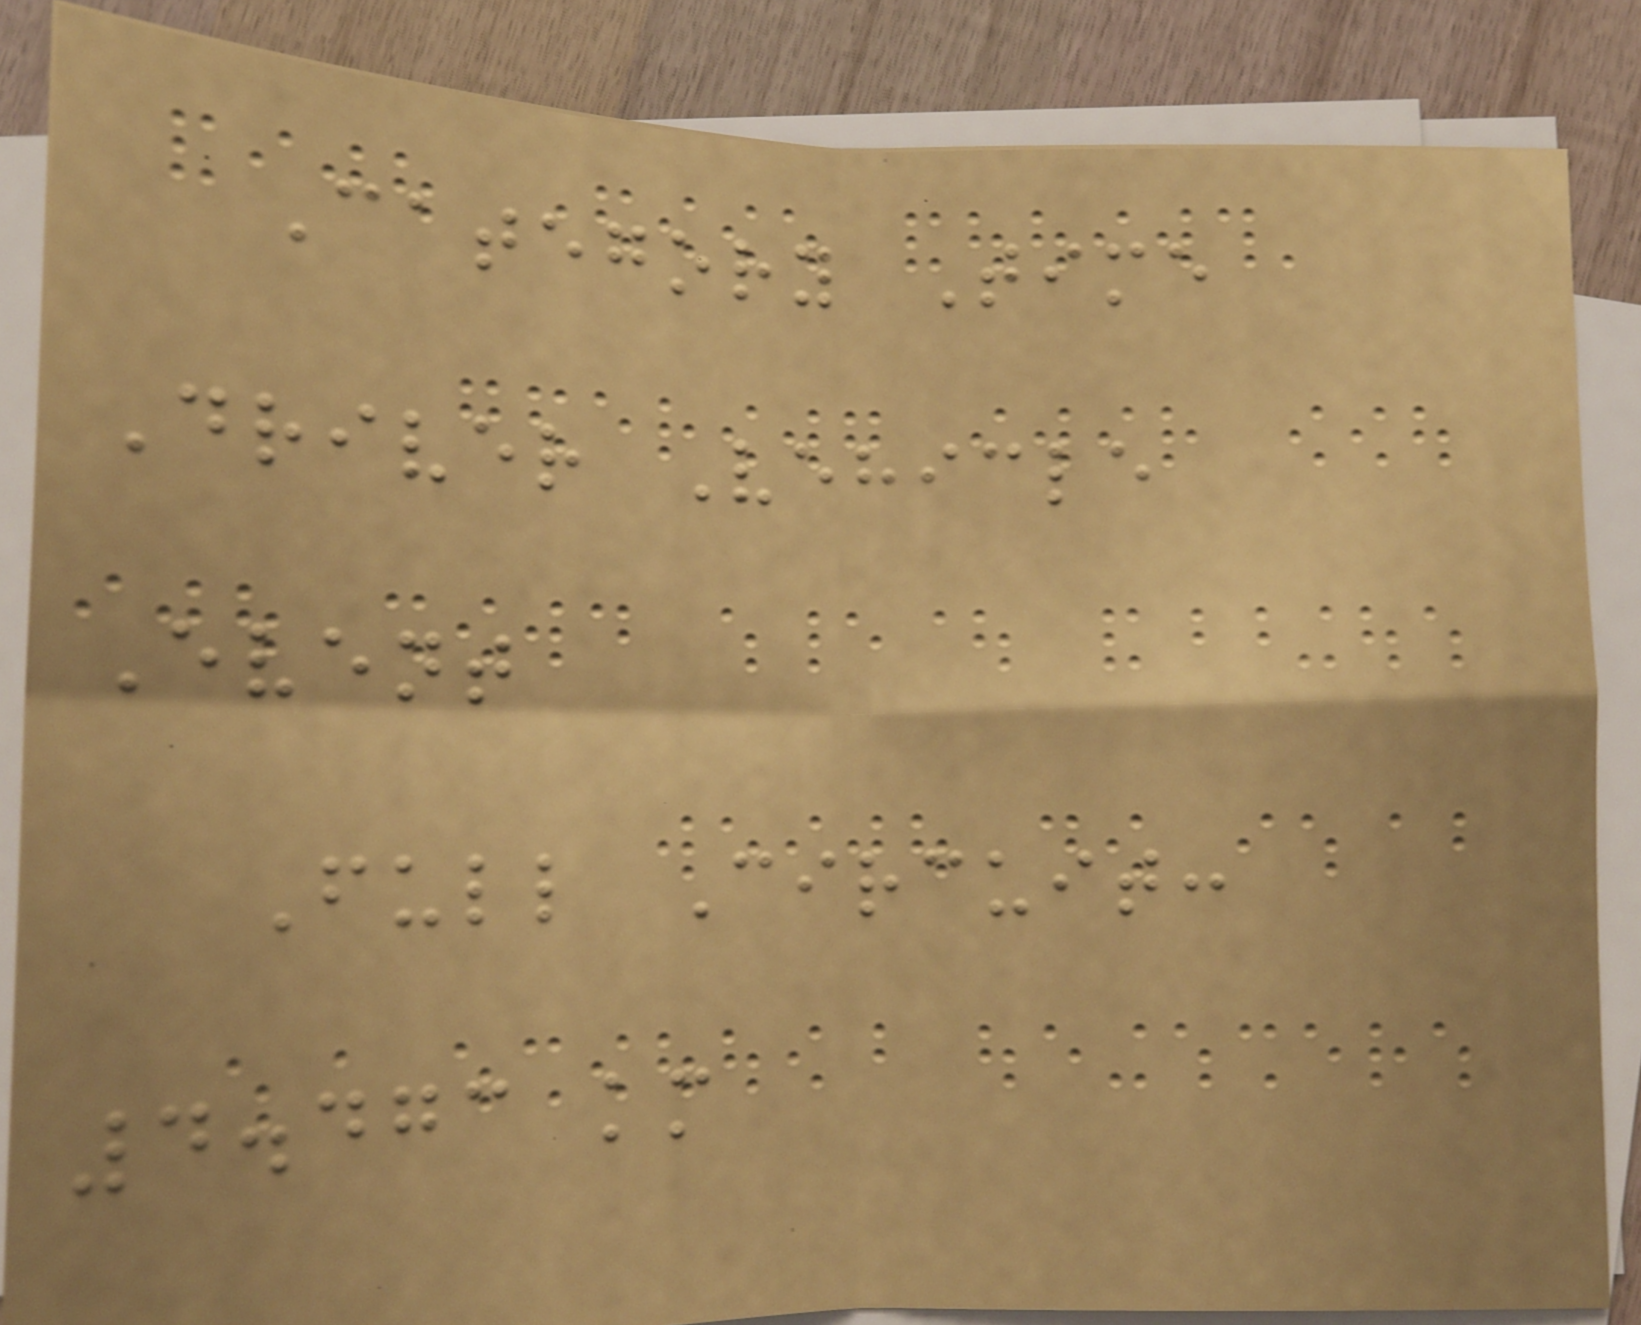Category Time
Driver Vehicle
Event
Full Circuit:
4.473 km
